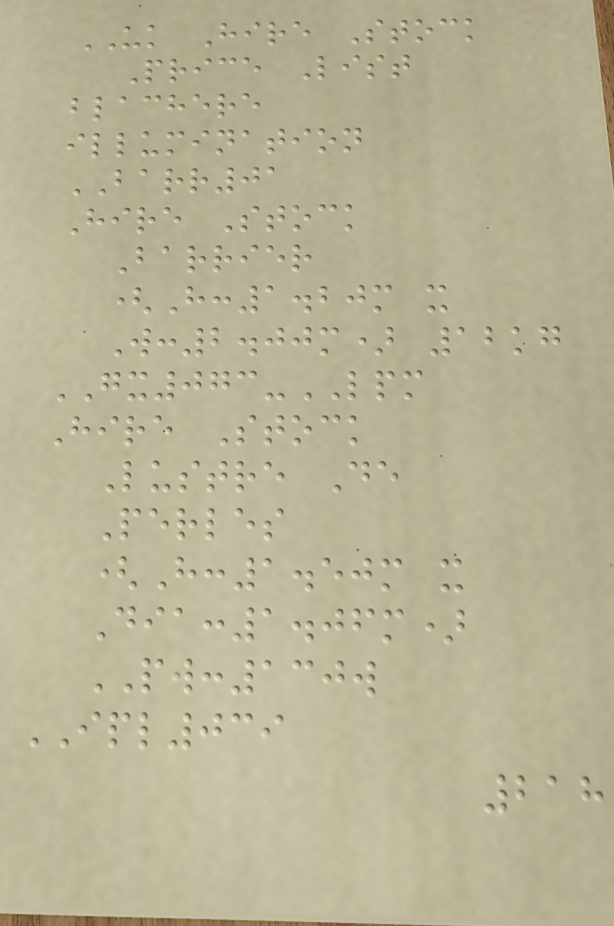UK Hire Stock
Price List
blachere
illumination
BARR01
Hire Stock
Barrier
(H:1.20m x
W:2.00m) 12kg
GX073-LPM
Hire Stock
Lustre De
Perles
(H:1.50m x
Dia:1.06m)
PW:130w
IPL039
218
